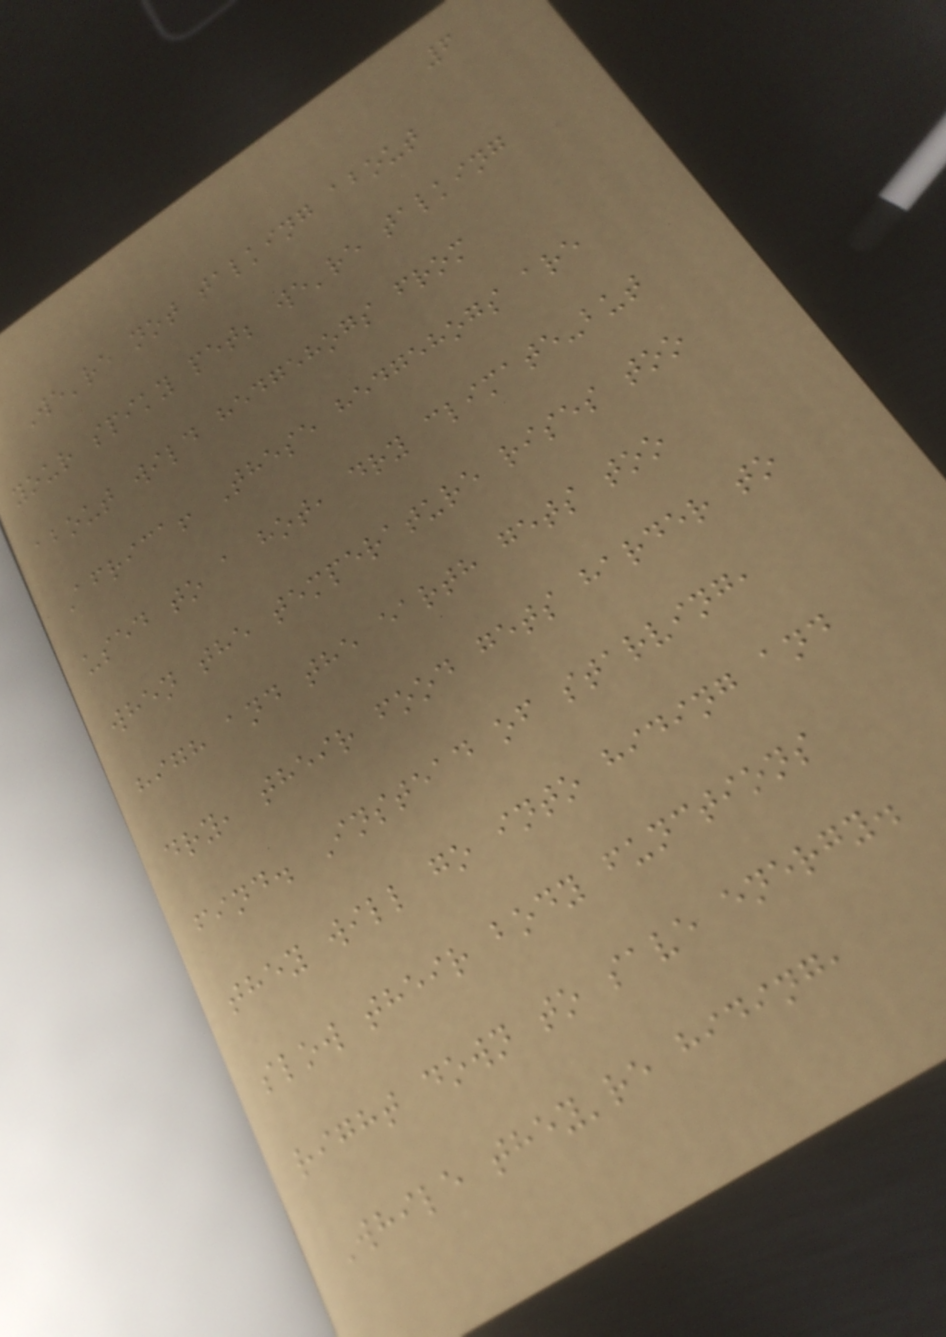6
We're not talking about
your spiky pet; we're talking
about wild hedgehogs from
Africa! These hedgehogs are
used to a hot, dry climate-but
when the temperature rises too
high and the earth gets too
dry, their food gets harder to
find. Instead of starving,
they will go into hiding and
slow their body functions
right down to save energy.
While they're hiding,
